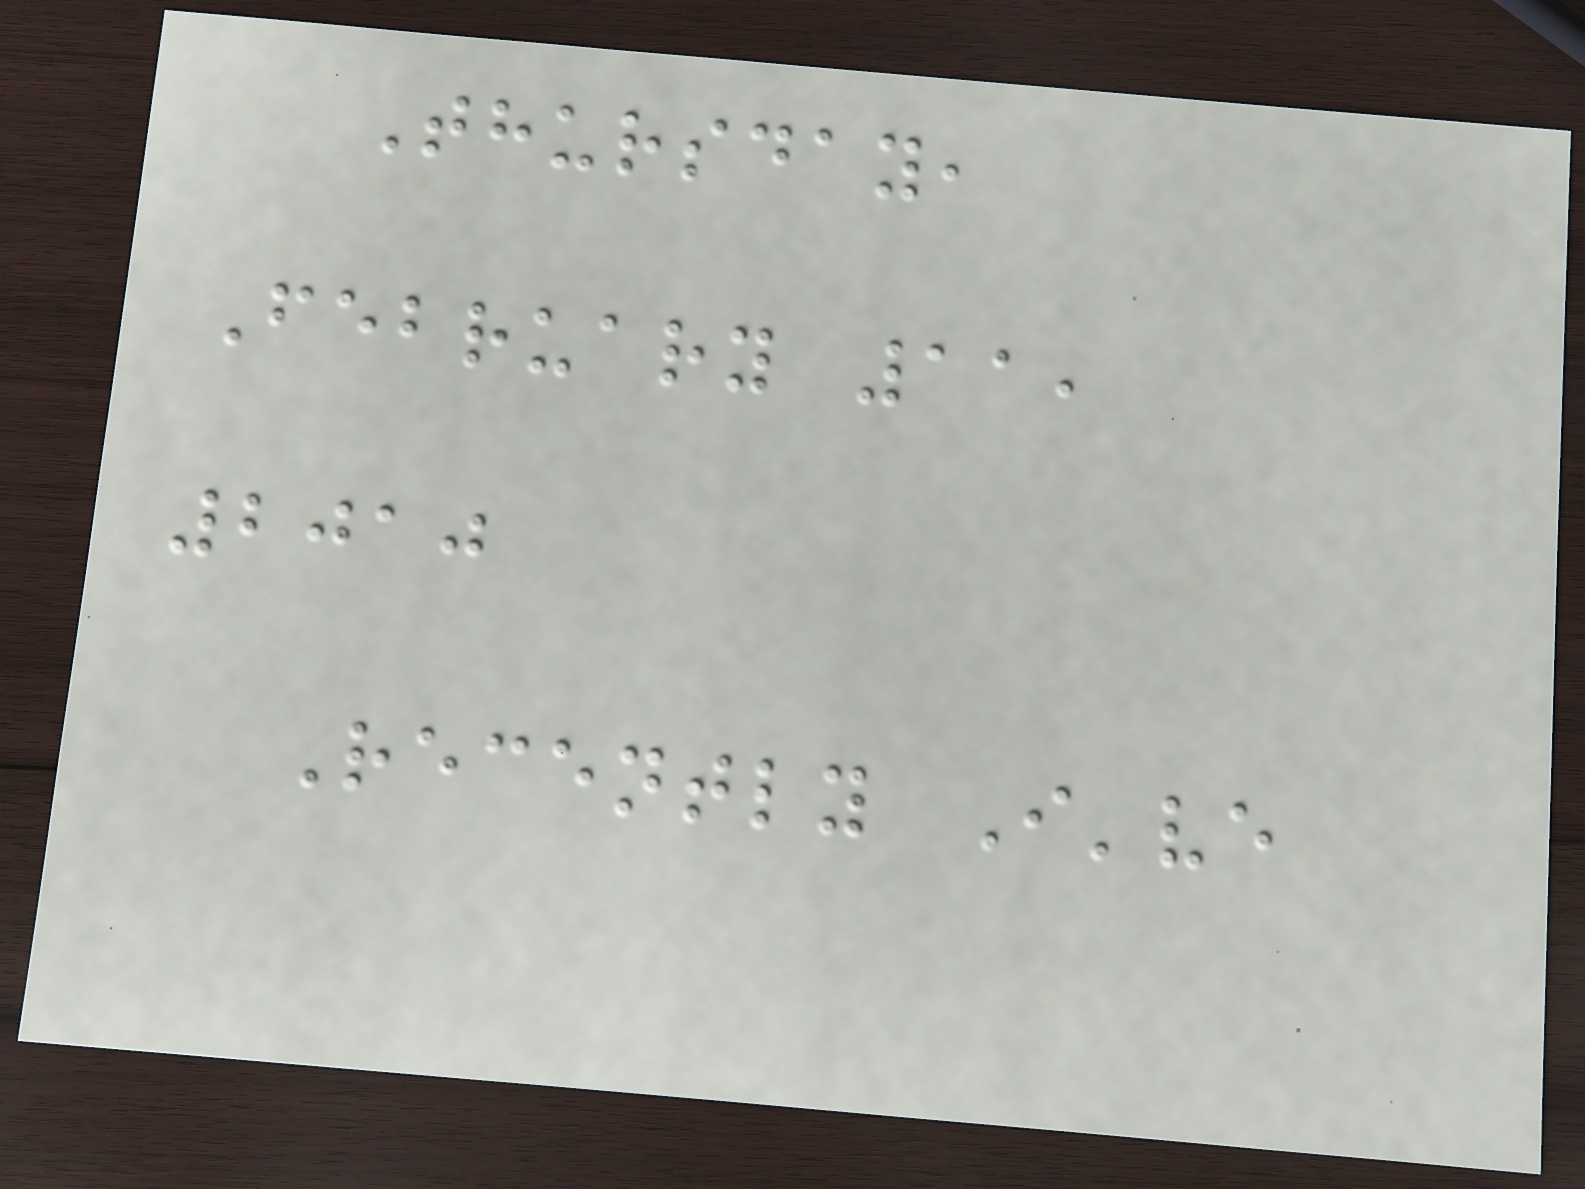Thursday,
February 11,
2010
Recently I've
